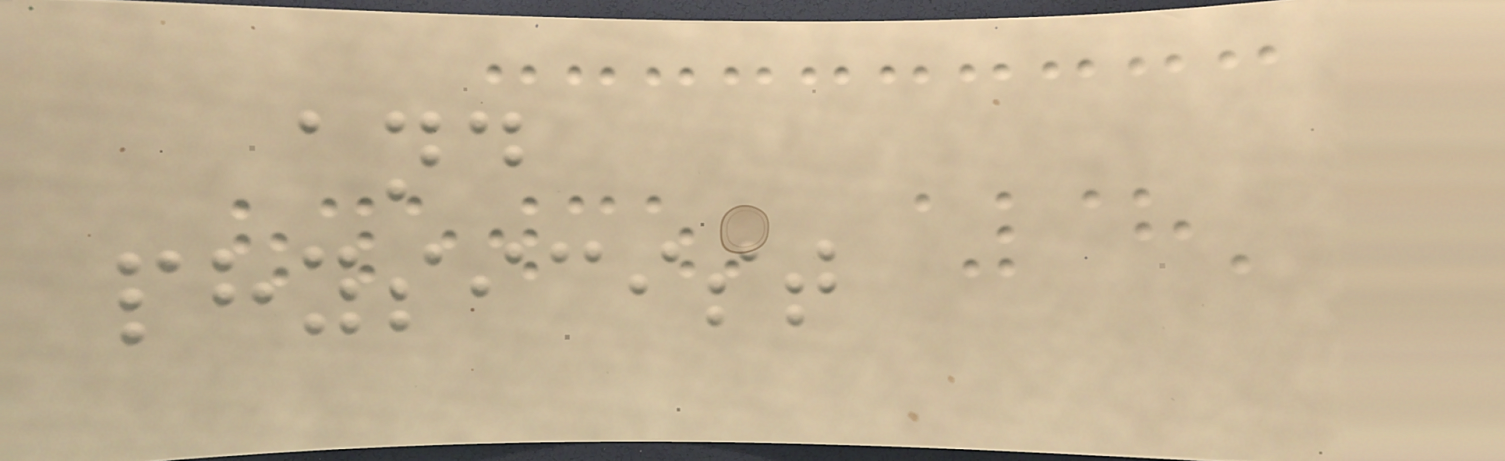and
physicist
